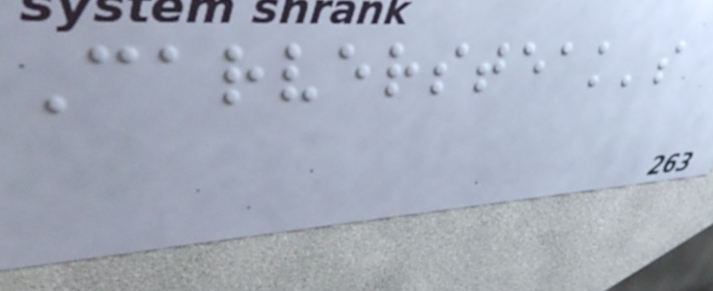Carversteak's
